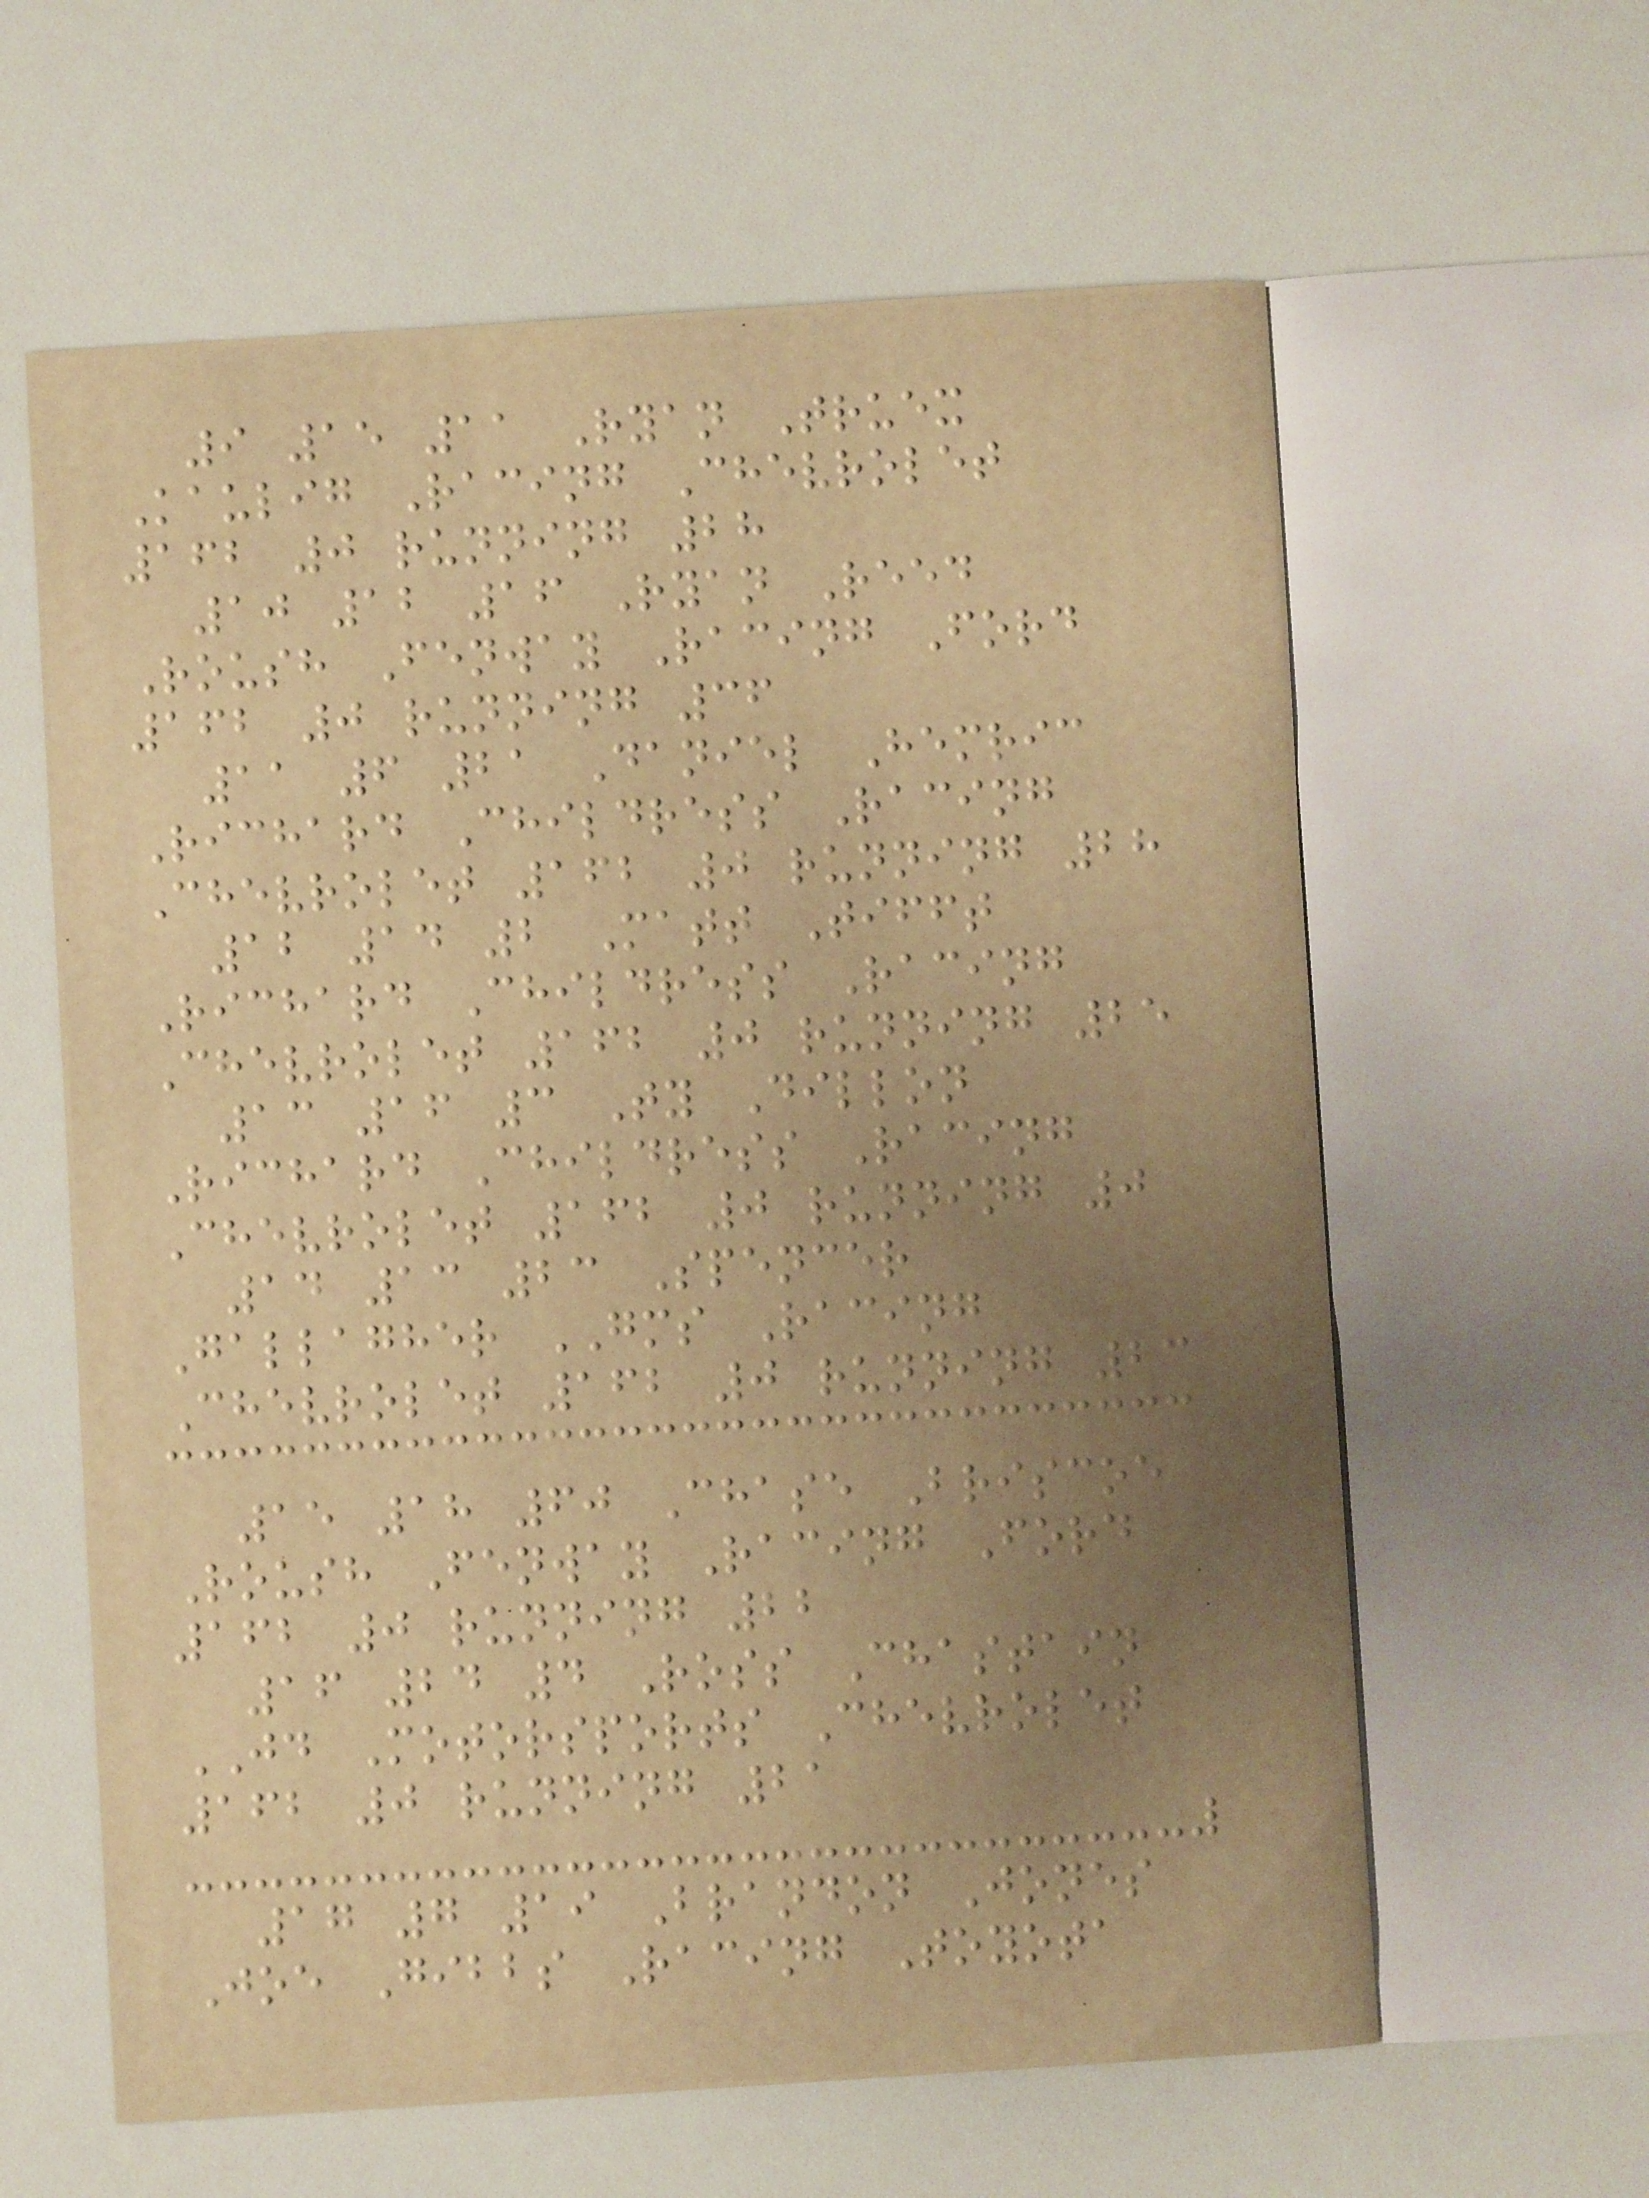9 15 11 Ryan Truex
Kaulig Racing Chevrolet
162 0 running 28
10 12 16 Ryan Reed
Roush Fenway Racing Ford
162 0 running 36
11 6 21 Daniel Hemric
Richard Childress Racing
Chevrolet 162 0 running 28
12 14 2 Matt Tifft
Richard Childress Racing
Chevrolet 162 0 running 25
13 16 3 Ty Dillon
Richard Childress Racing
Chevrolet 162 0 running 0
14 13 23 Spencer
Gallagher GMS Racing
Chevrolet 162 0 running 23
15 18 60 Chase Briscoe
Roush Fenway Racing Ford
162 0 running 22
16 24 4 Ross Chastain
JD Motorsports Chevrolet
162 0 running 21
17 7 19 Brandon Jones
Joe Gibbs Racing Toyota
